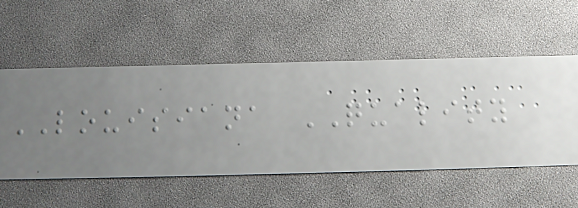LOUISIANA QUALITY
